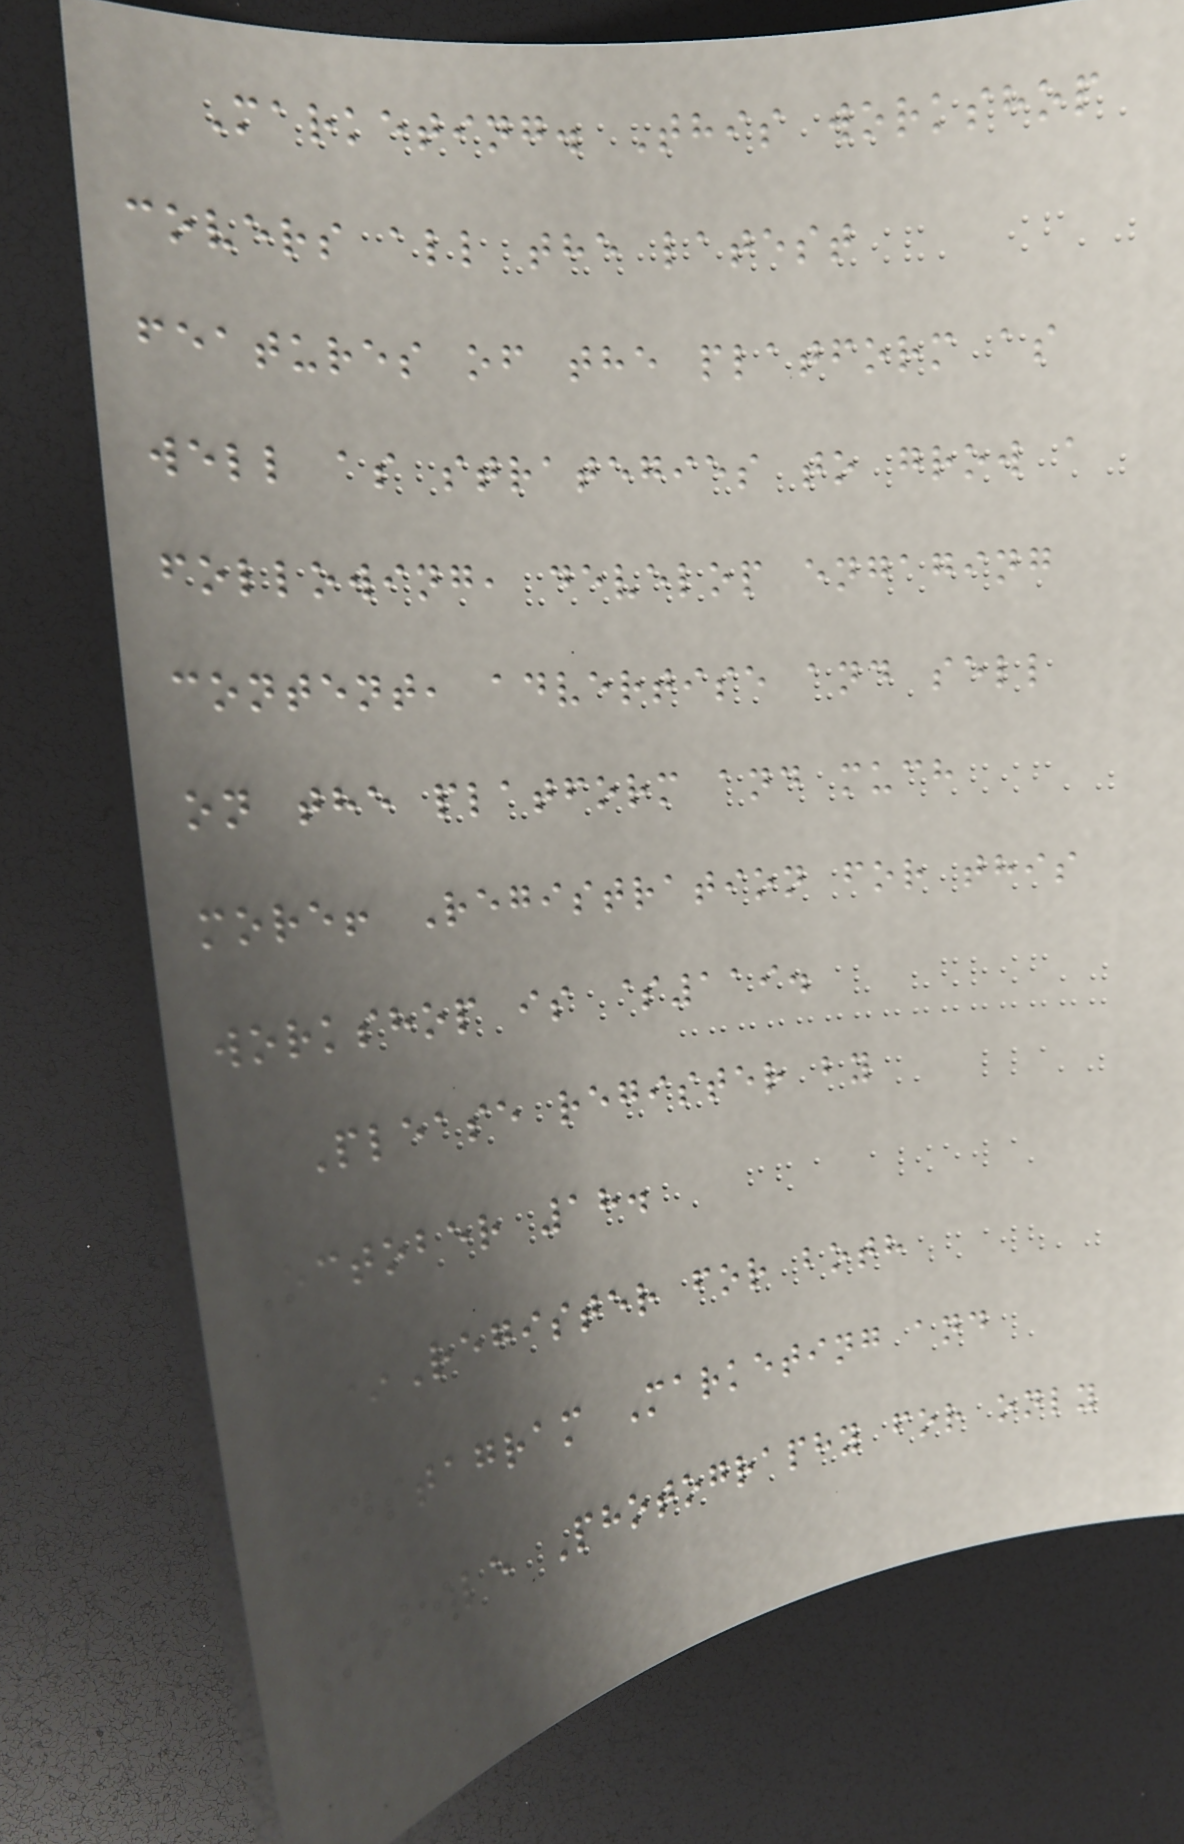Marketing. This workshop
covers all the latest
features of the platform as
well as strategies to grow a
following, develop engaging
content, advertise and sell
on the platform and much
more! Registration for this
workshop is $119.
Please register by
October 18.
*Register for both
Instagram Marketing and
Mobile Photography for only
